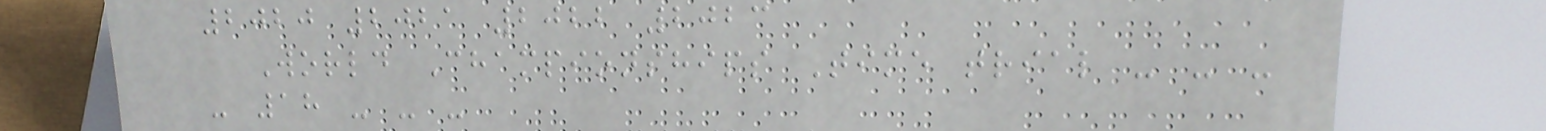2020 2021 2022 2023
World Championships Time trial - - -
- 18 - - -
